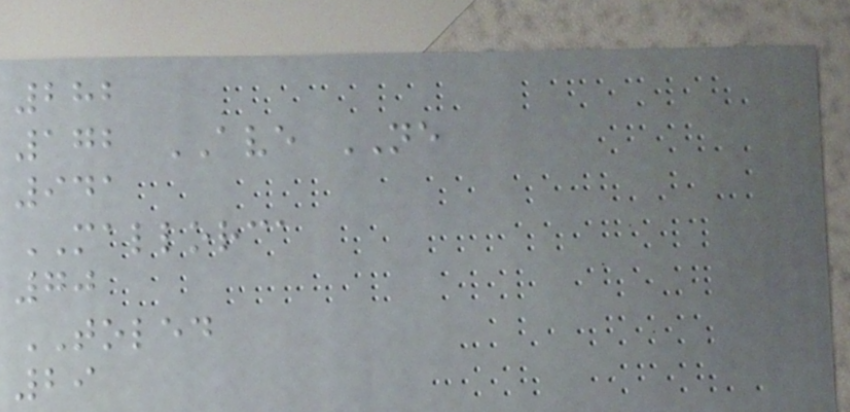282
172 AVE NE
941
MALLORCA
70
TOLED
29
